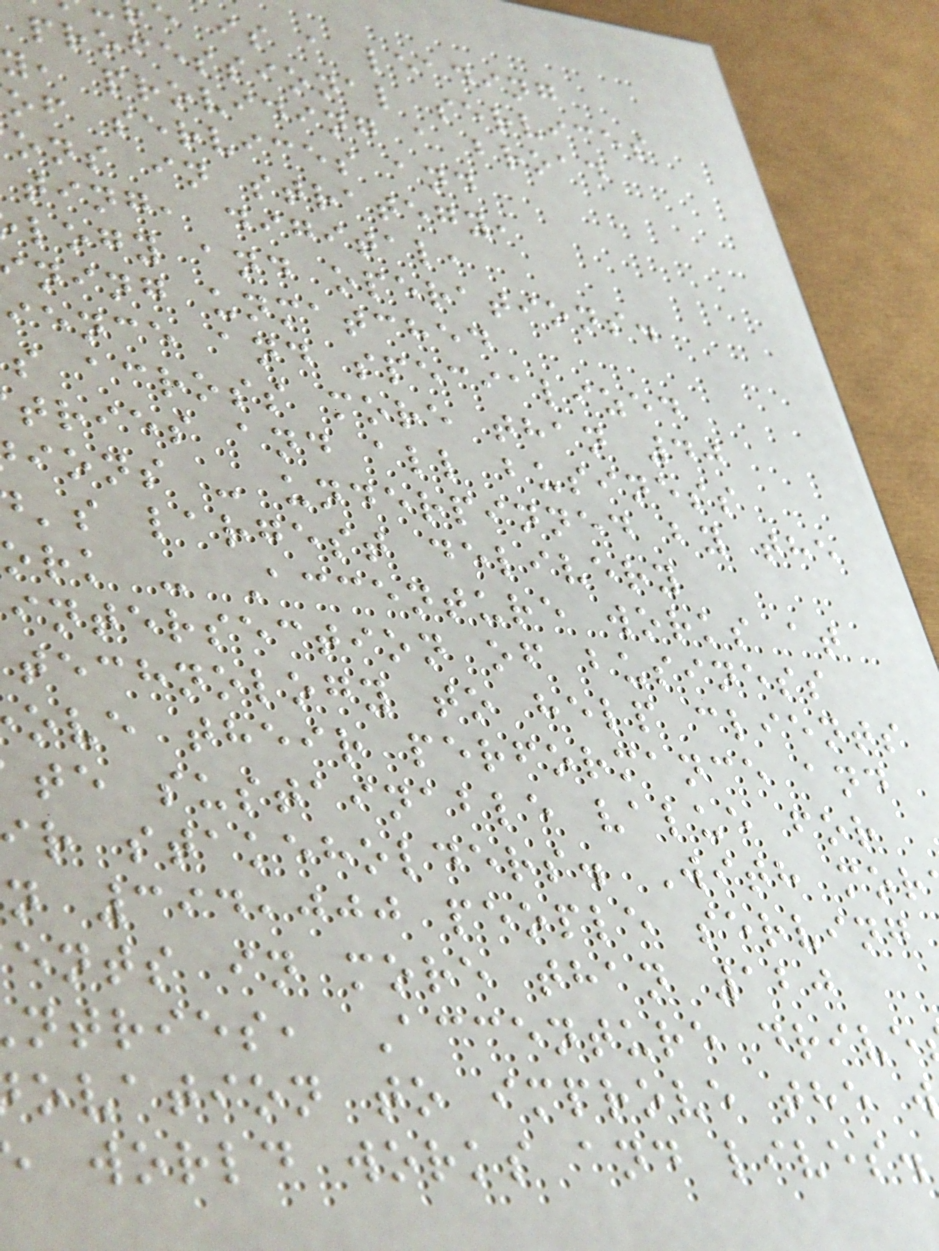e is a leading
professional services
y, providing a broad
of services and
ons in strategy,
ting, digital,
logy and operations.
ning unmatched
ience and specialized
s across more than 40
tries and all business
ions - underpinned by the
's largest delivery
ork - Accenture works at
intersection of business
technology to help clients
ove their performance and
te sustainable value for
r stakeholders. With mor
n 394,000 people serving
ents in more than 120
ntries, Accenture drive
ovation to improve the w
world works and lives.
